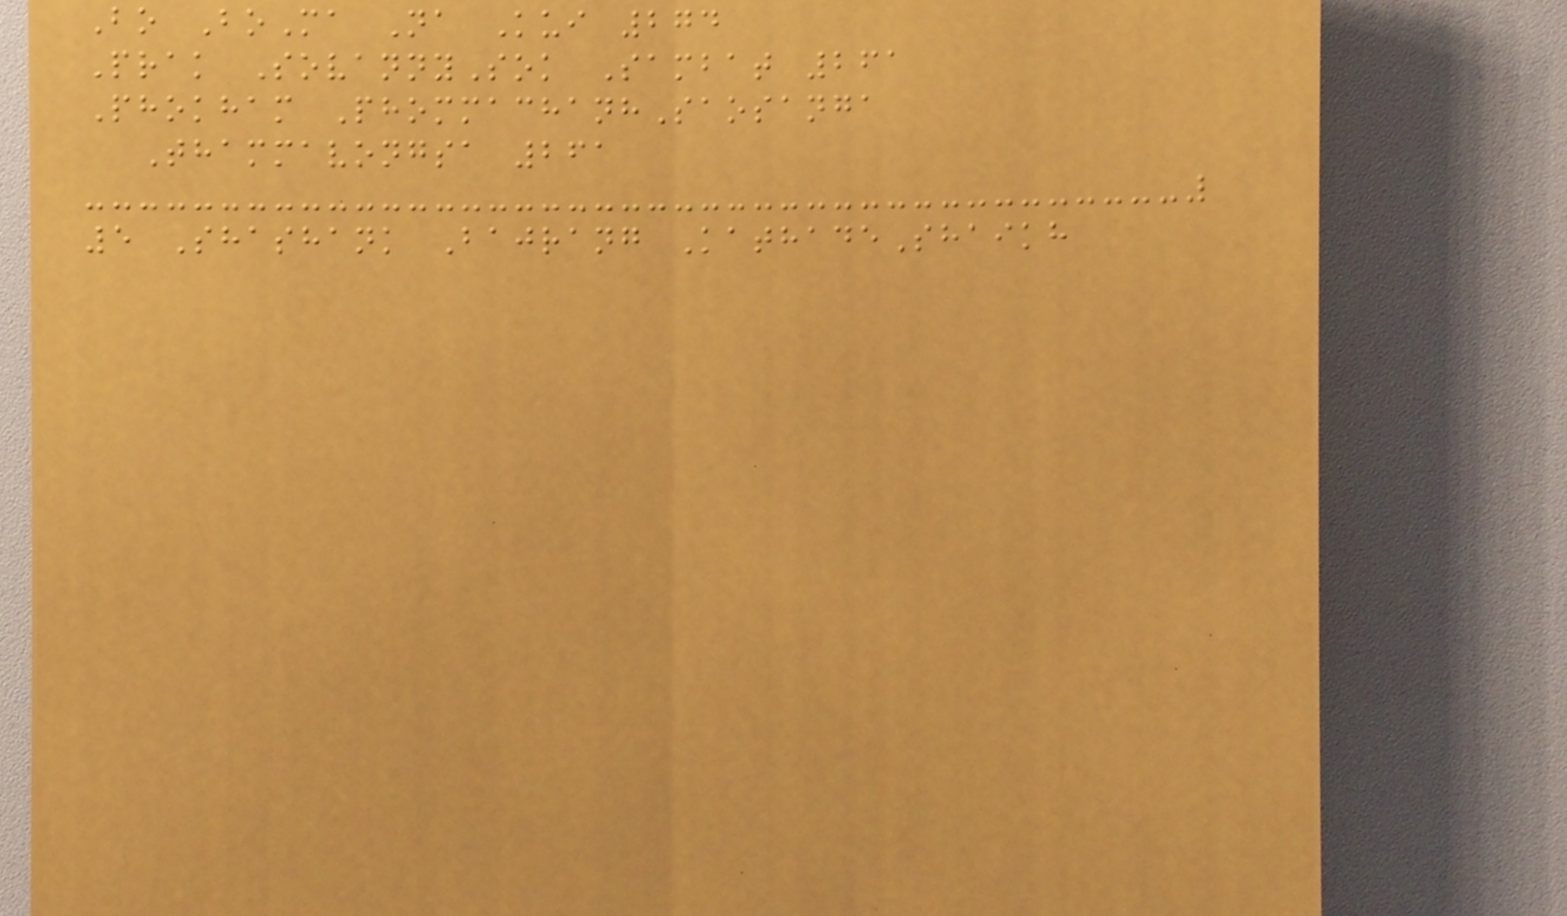Bo BoMa Na Kui 274
Prak SovannySok Sambat 261
Phokham PhommachanhSaosanga
Thammavongsa 261
5 Shashank Bajrang KathadeShaikh
